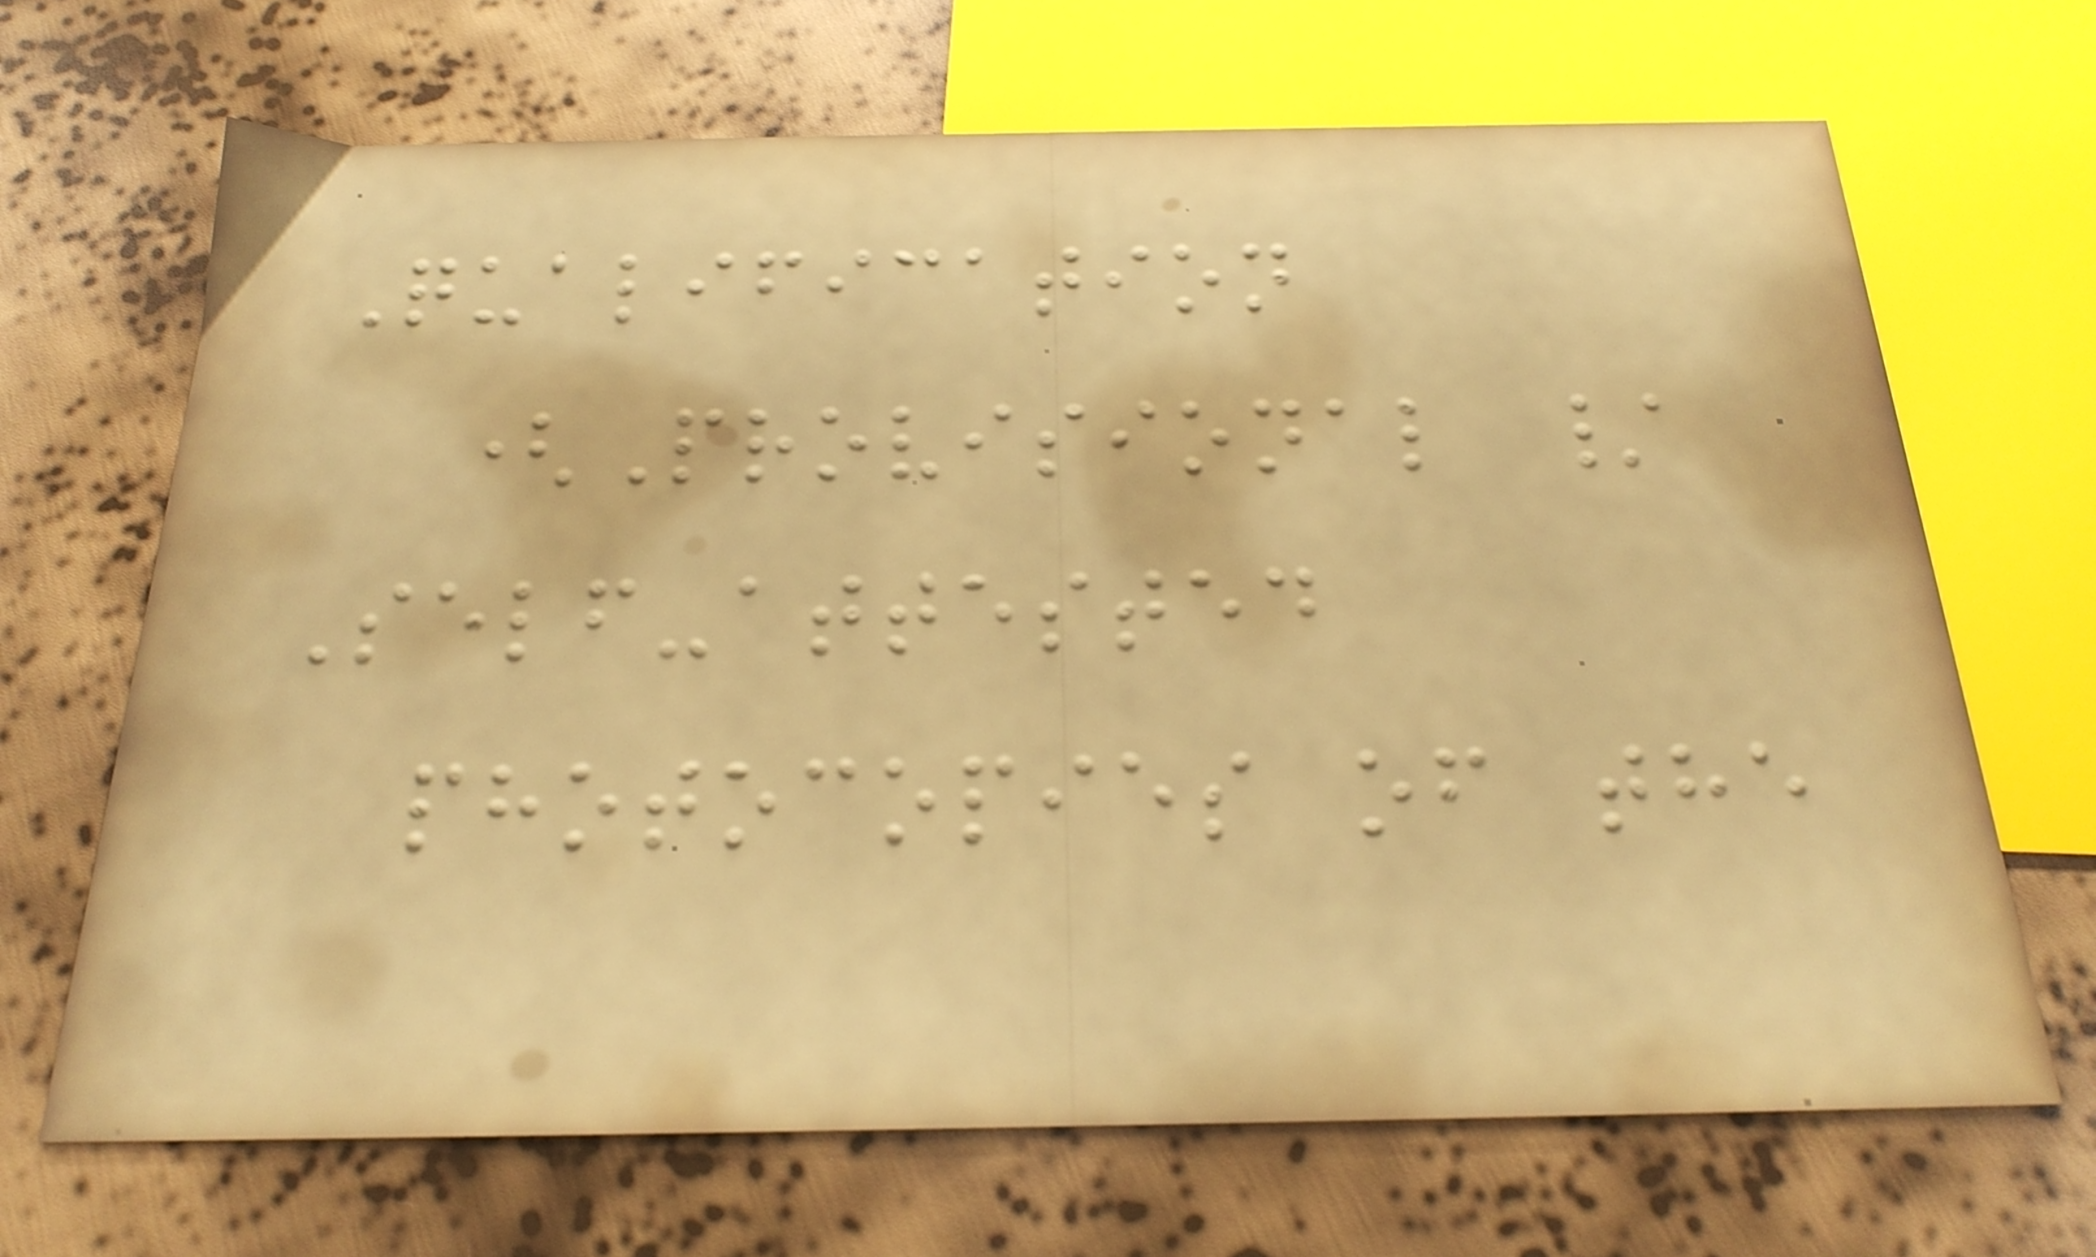Qualification
(Provisional /
Self-attested
photocopies of the
